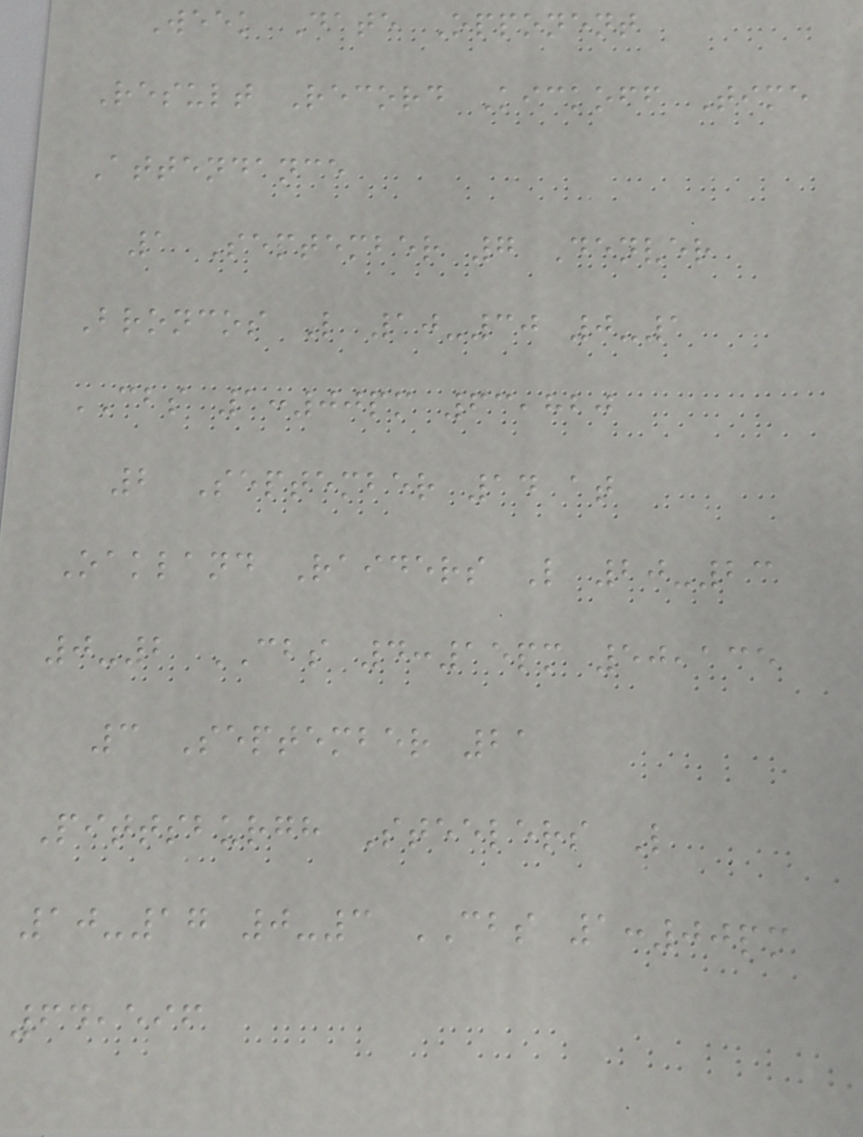Week Date Opponent
Result Record Kickoff Time
Attendance
1 September 7 Denver
Broncos L 10-30 0-1
CBS 1:00pm 63,820
2 September 14 at
Oakland Raiders L 20-23
0-2 CBS 4:15pm 50,135
3 September 21
Pittsburgh Steelers L
10-17 0-3 CBS 1:00pm
64,596
